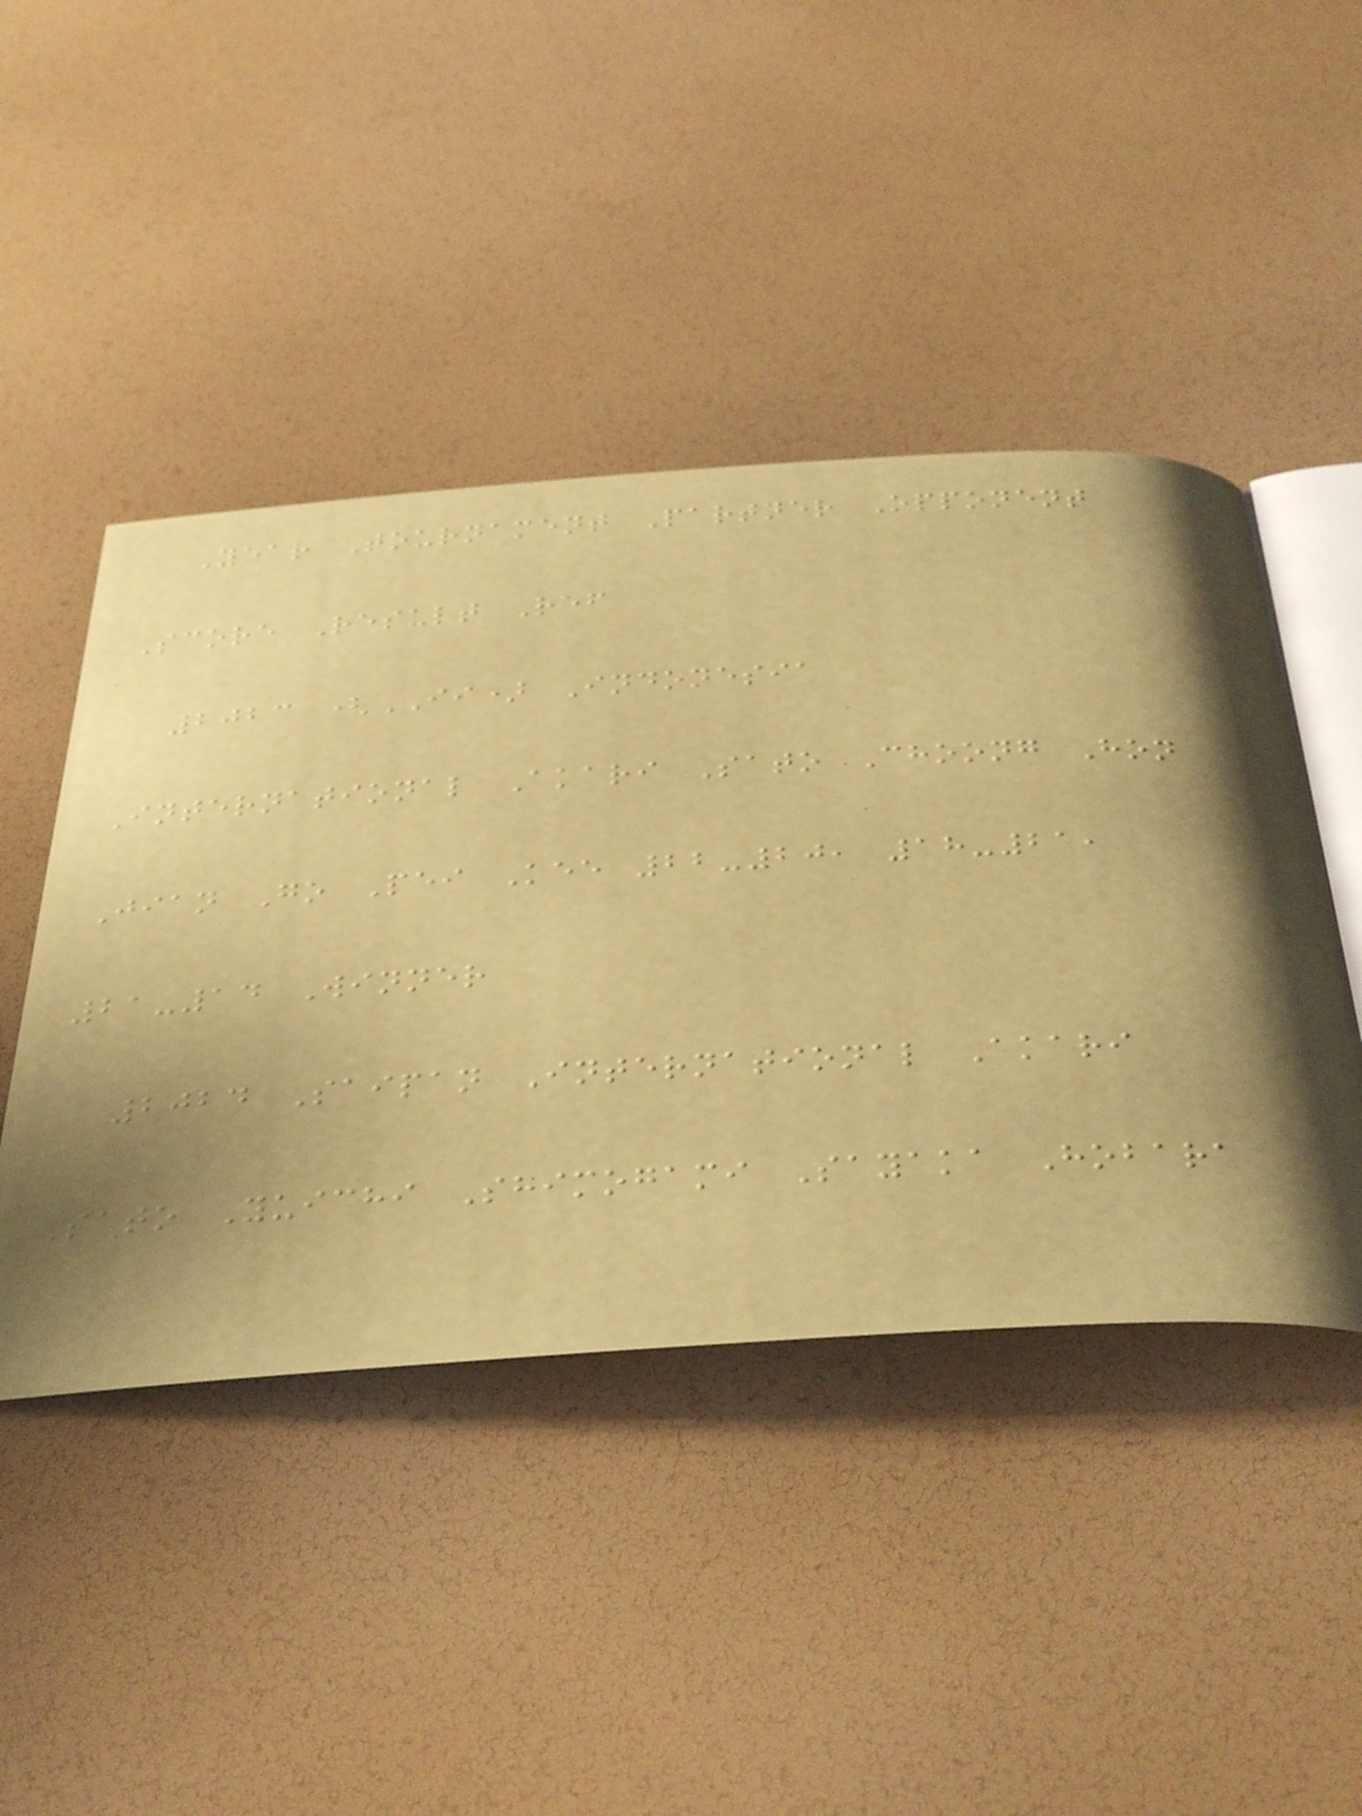Year Tournament Partner Opponent
Score Result Ref
2023 (II) Indonesia
International Akari Sato Choong Hon
Jian Go Pei Kee 22-20, 18-21,
21-14 Winner
2024 Saipan International Akari
Sato Yuichi Shimogami Sayaka Hobara
